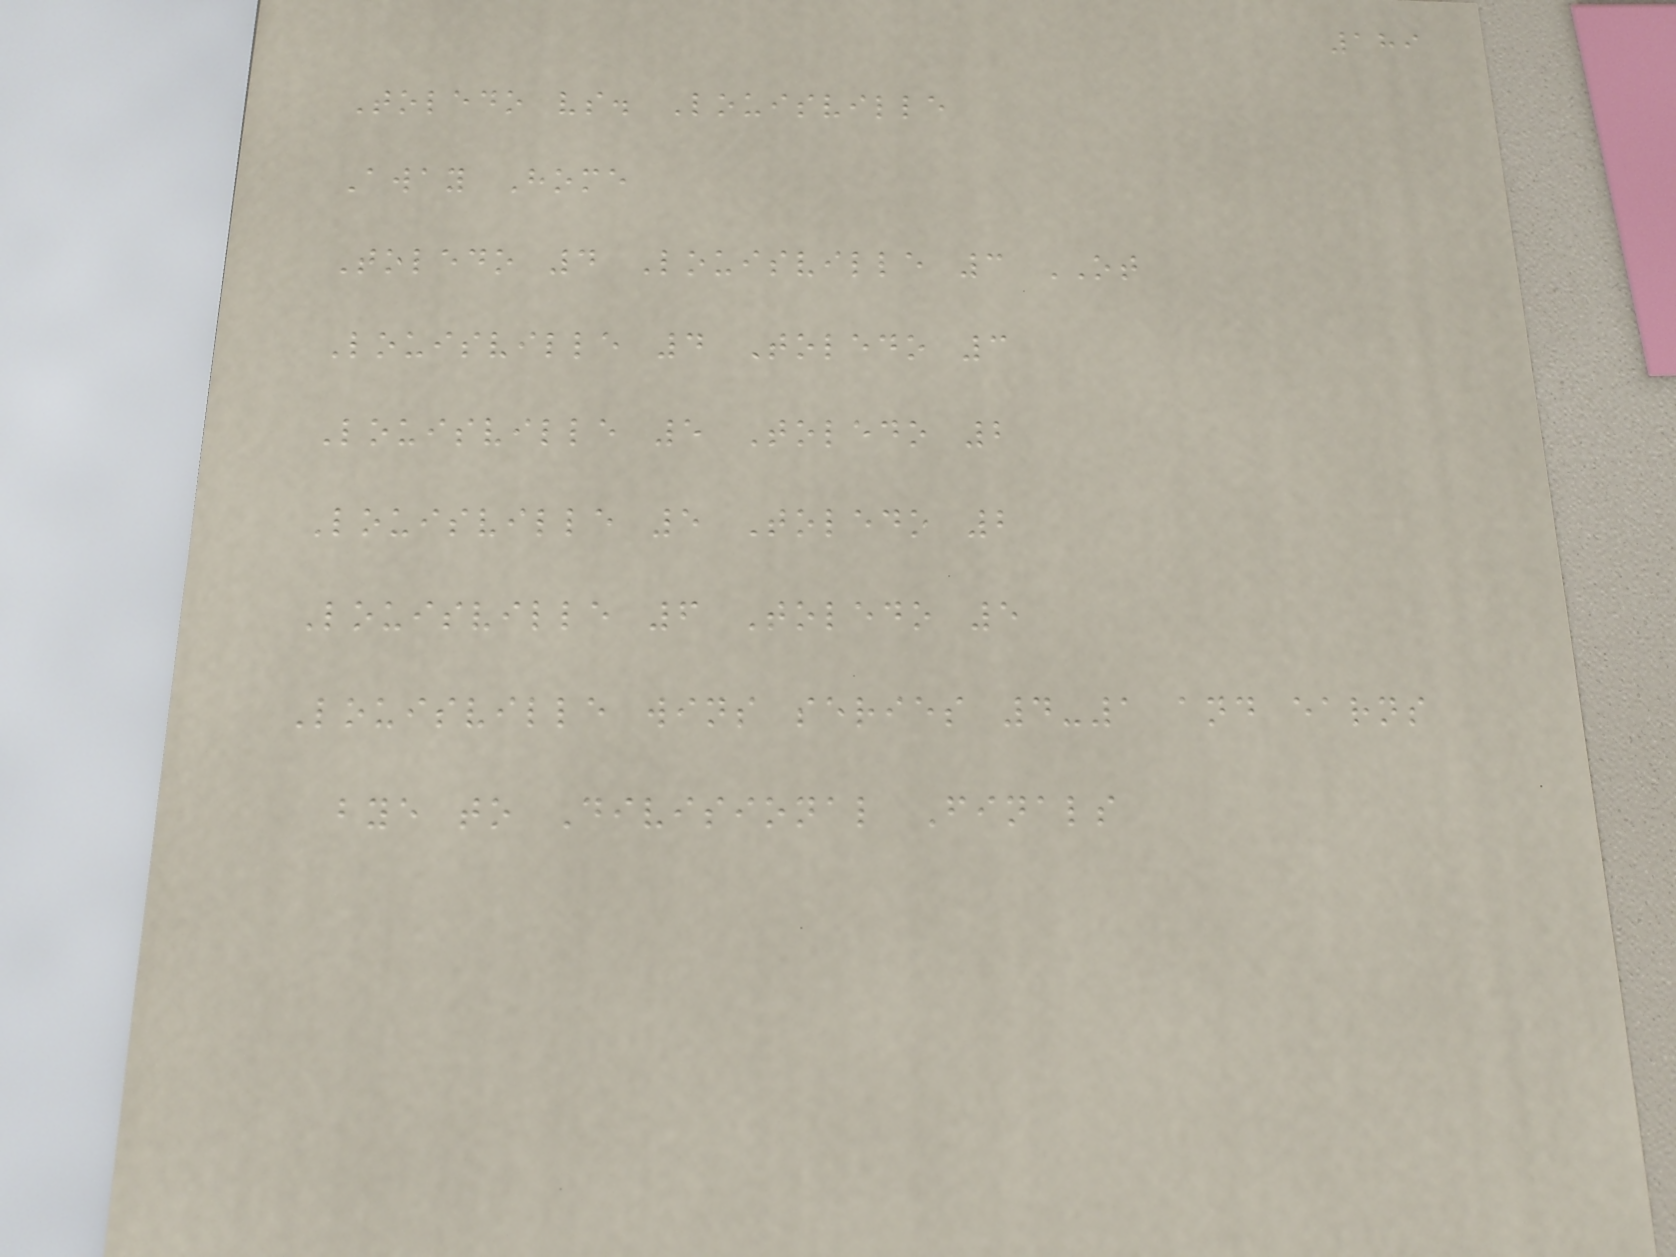189
Toledo vs. Louisville
Away Home
Toledo 4 Louisville 3 OT
Louisville 4 Toledo 3
Louisville 5 Toledo 2
Louisville 5 Toledo 2
Louisville 6 Toledo 5
Louisville wins series 4-1 and earns
bye to Divisional Finals
